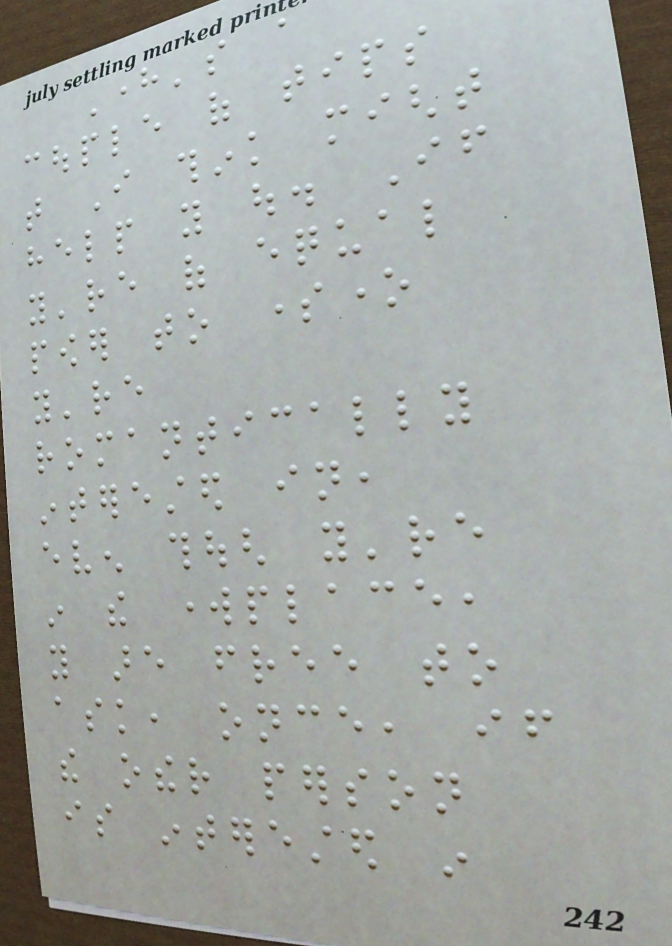Here's a
couple of tips
that I think might
help you out. If
you're of equal
power to someone
you're
romantically
interested in,
even though you're
in the workplace,
you are free to
ask, once, if
the other person
is interested in
